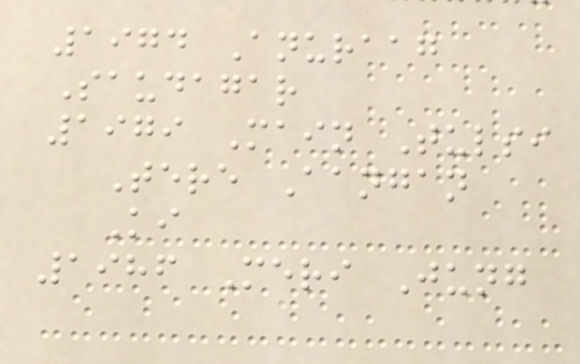1974 Anuraag
Saudagar
1979 Main Tulsi
Tere Aangan
Ki
1986 Meri Jung
